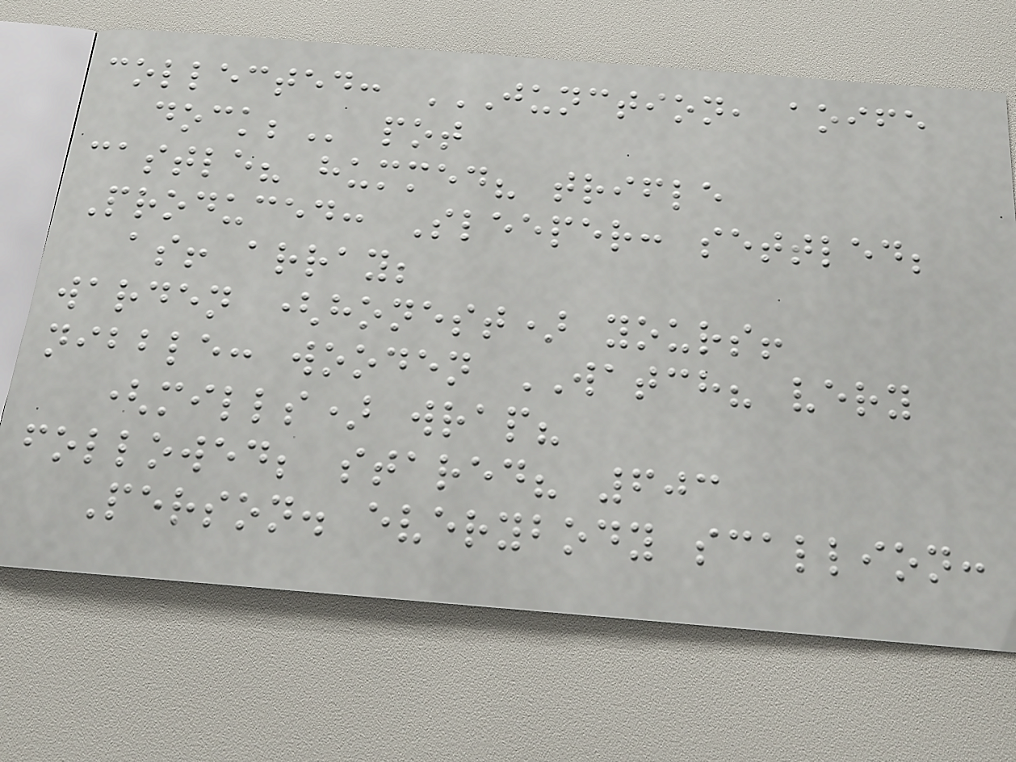collected: JUNCTION, AOIFE
DOCK; pot
castle? hummed? trifle
Produced: Sleeper: settled;
as! array;
warden (honest) yours!
nibble: wooden WATCH? very
(mills) wrap?
followed; stared? 603
Person. everybody scallion:
